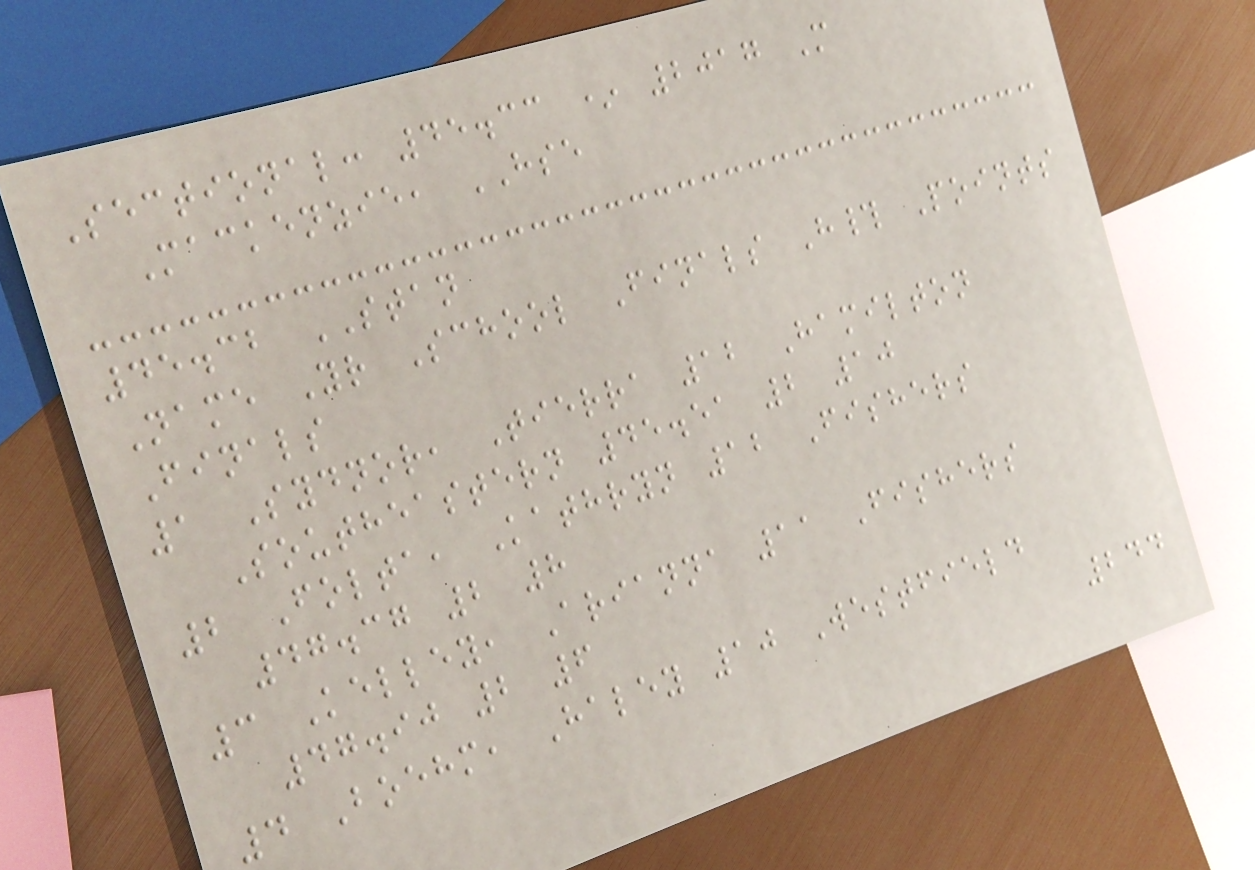Sectional: 45.33 * 2017 M
Mackenzie, HSE
45.32 STAN
Name Yr School Finals H# Points
Finals
1 Sydnor, Tierra 12 Hamilton
Southeastern 45.51 2 10
2 Folta, Kathryn 12 Fishers
47.37 2 8
3 Kelley, Arianna 11 Fishers
47.90 2 6
4 Boehm, Haley 10 Westfield
244
